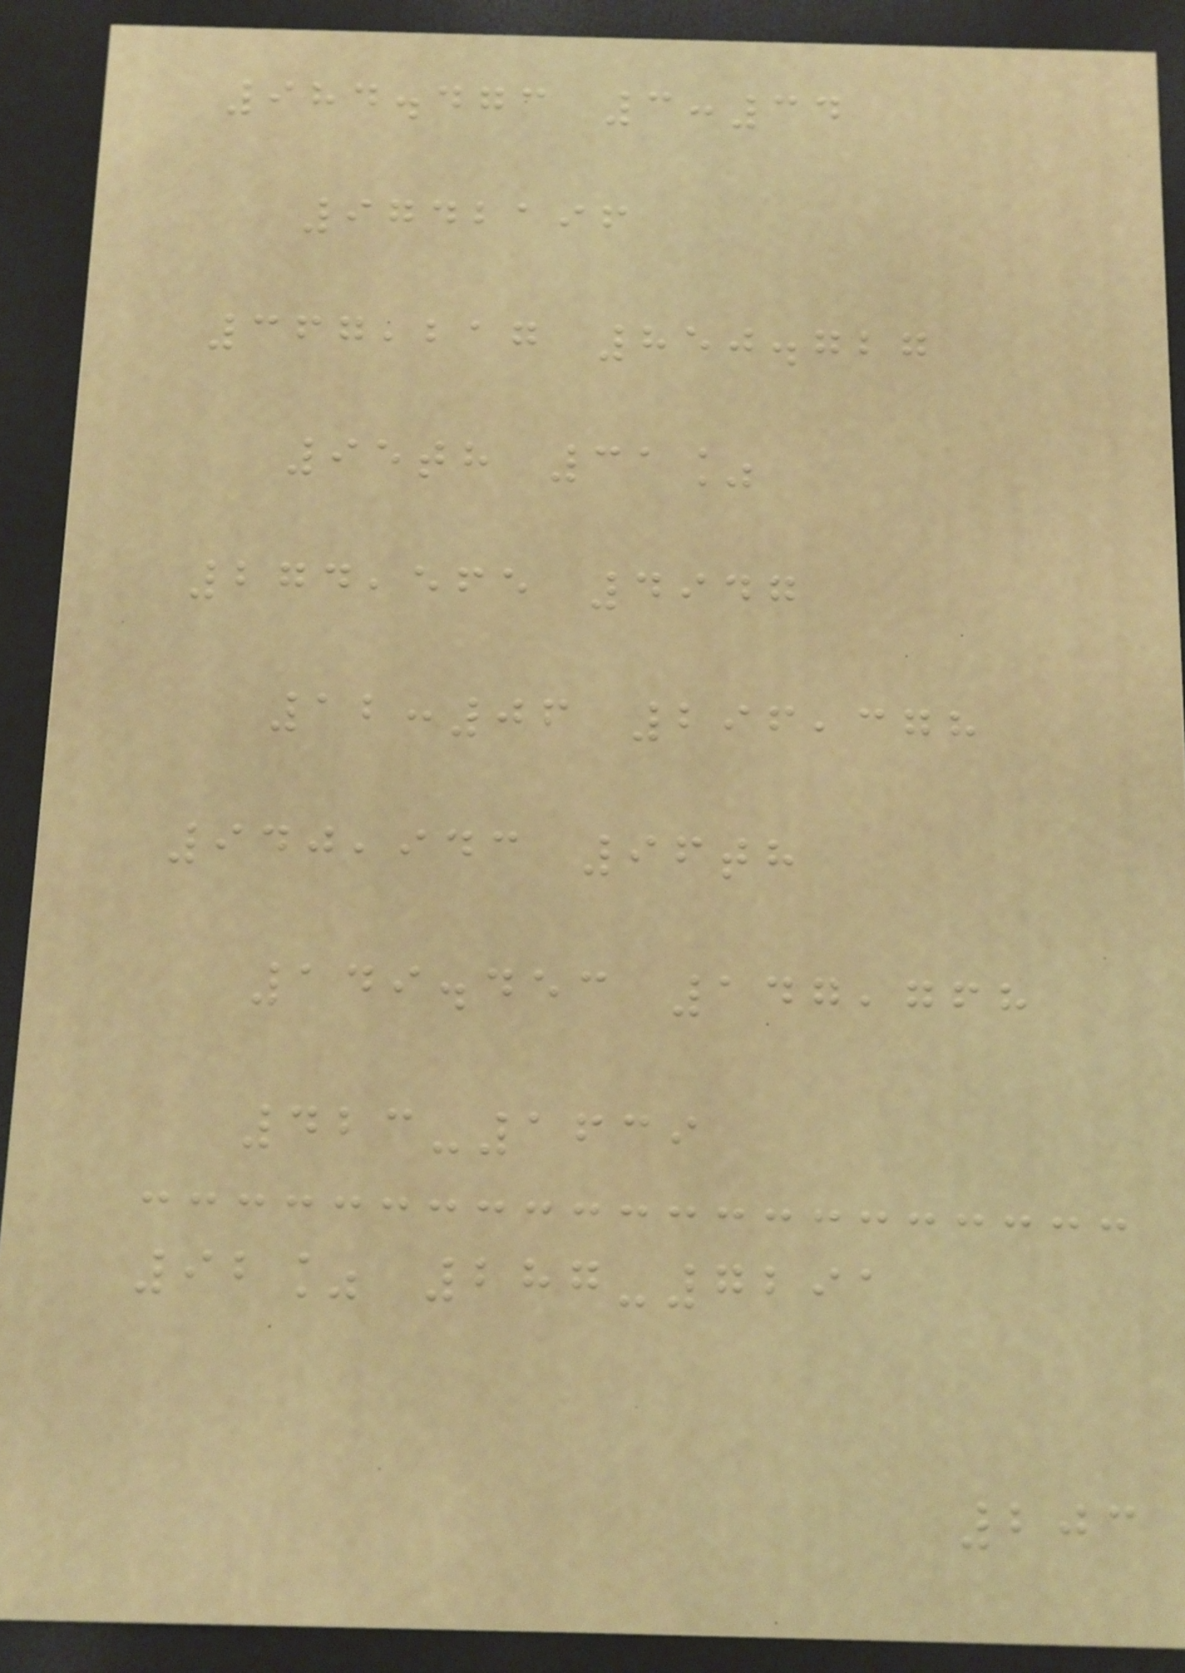984.473 3:34
9742196
367,217 850.727
95th 31%
274,565 4947
12:06 296,378
940,943 96th
149.453 147,768
423-1639
92% 287-7291
203
